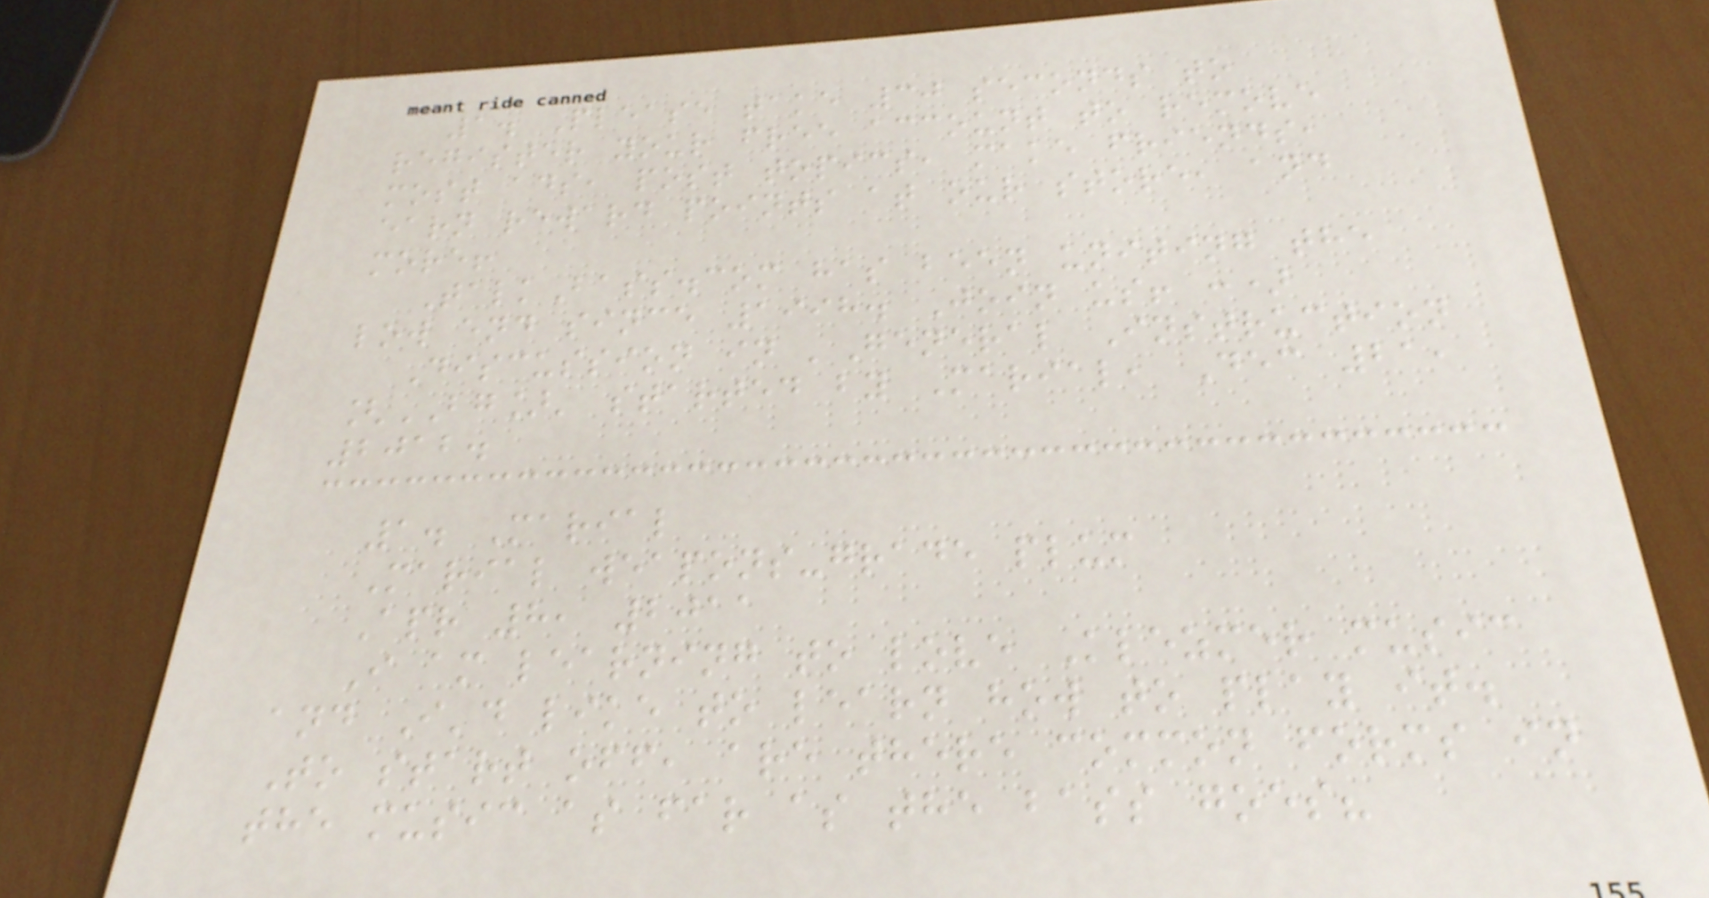1. Please take 30 seconds to
register your free account to remove
most ads, post topics, make friends,
earn reward points at our store, and
more!
TalkBass.com has been uniting the
low end since 1998. Join us! :)
Discussion in 'General Instruction
[BG]' started by Marial, Dec 21,
2012.
1. Marial
Marial weapons-grade plum
Apr 8, 2011
I am learning to love Klezmer music
and I'd like to learn how to play it.
To start off, are there common forms in
the music as far as the bass goes?
